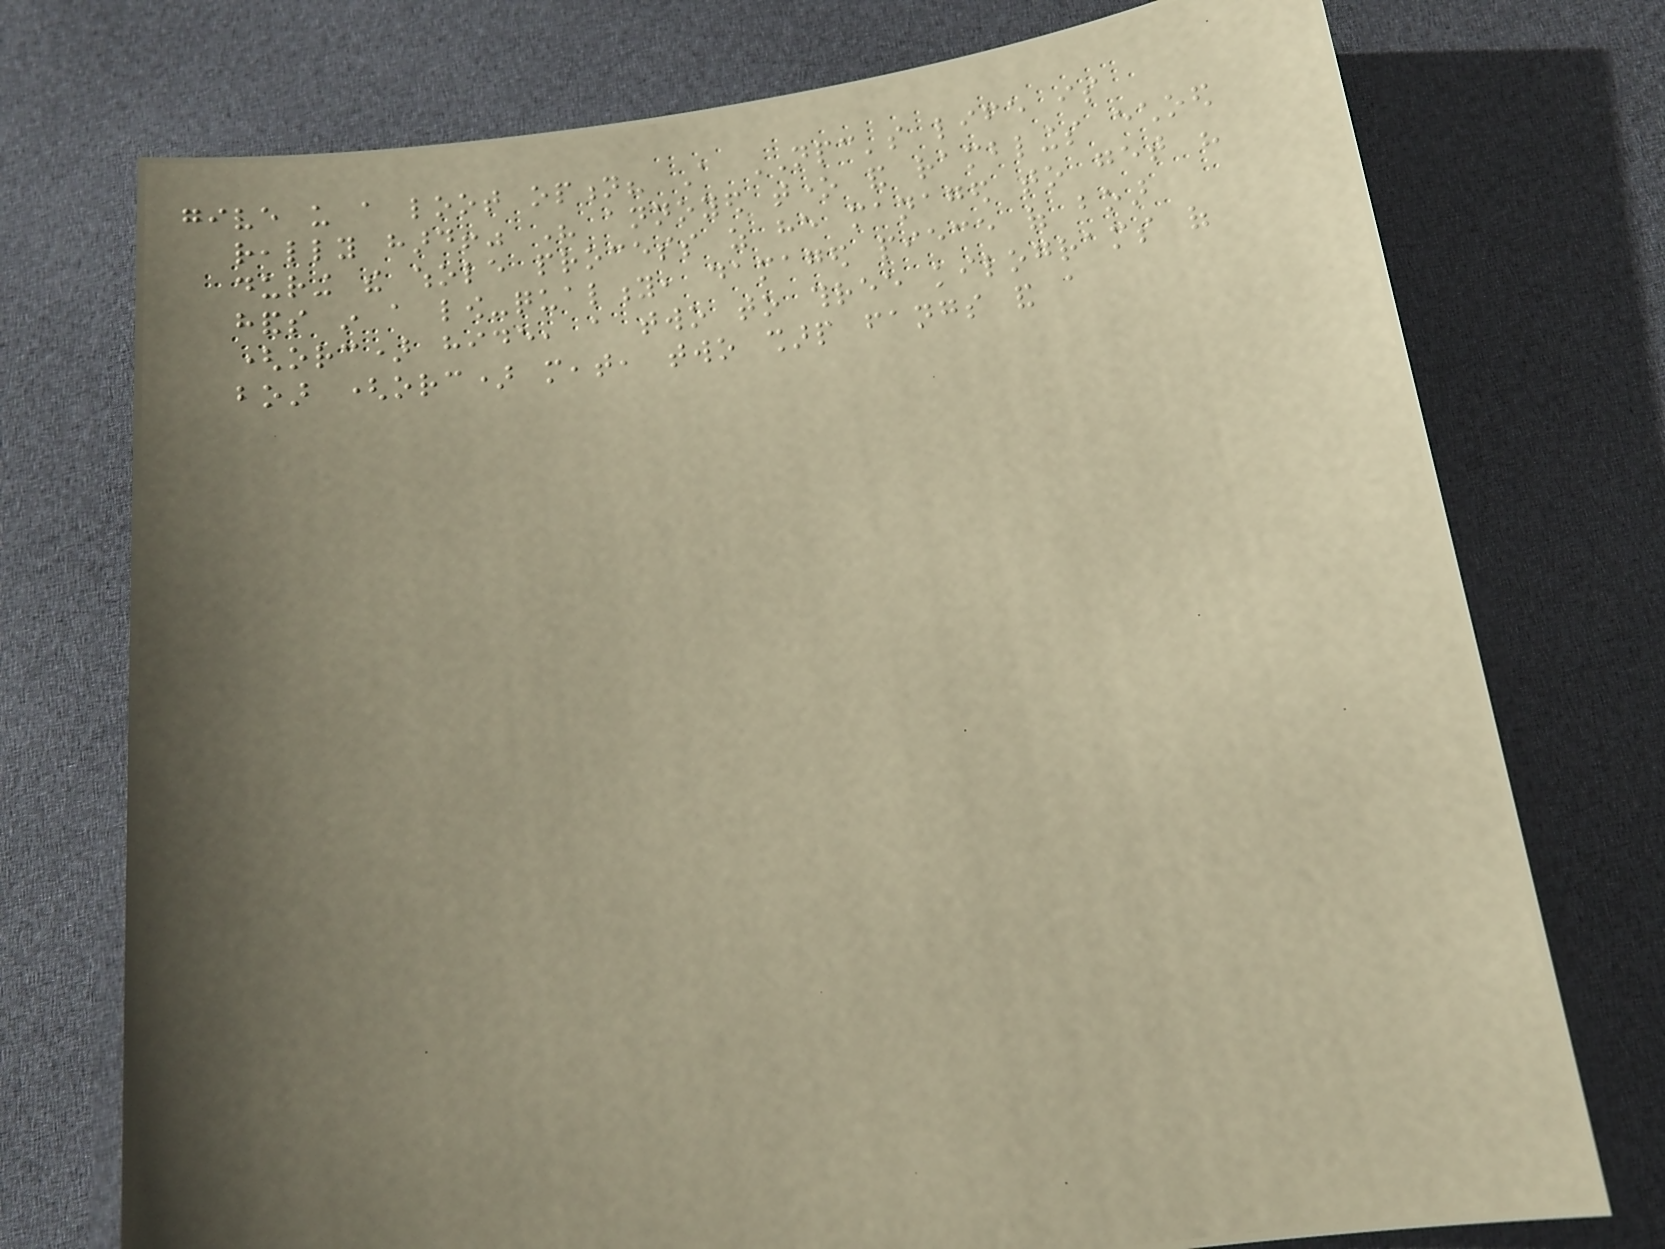give us a loot option? A NPC's life is
really hard!" His annoyed tone and ramblings echoed
during the whole process as he managed to get his
hands in a low-quality, damaged piece of boar
(orc) hide, a two to three kilograms of
boar (orc) meat, two sharp fangs and a
